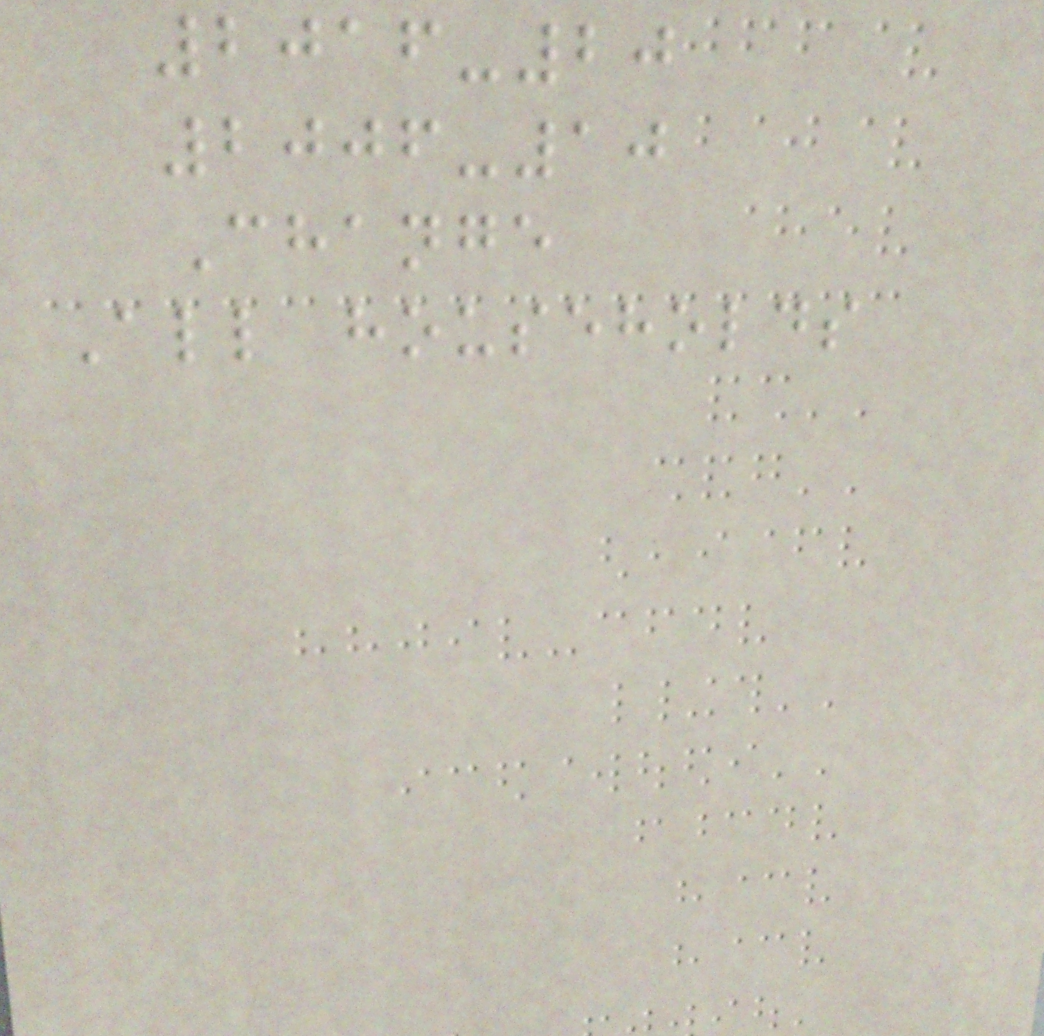2016-20
2006-10
Change
All households
